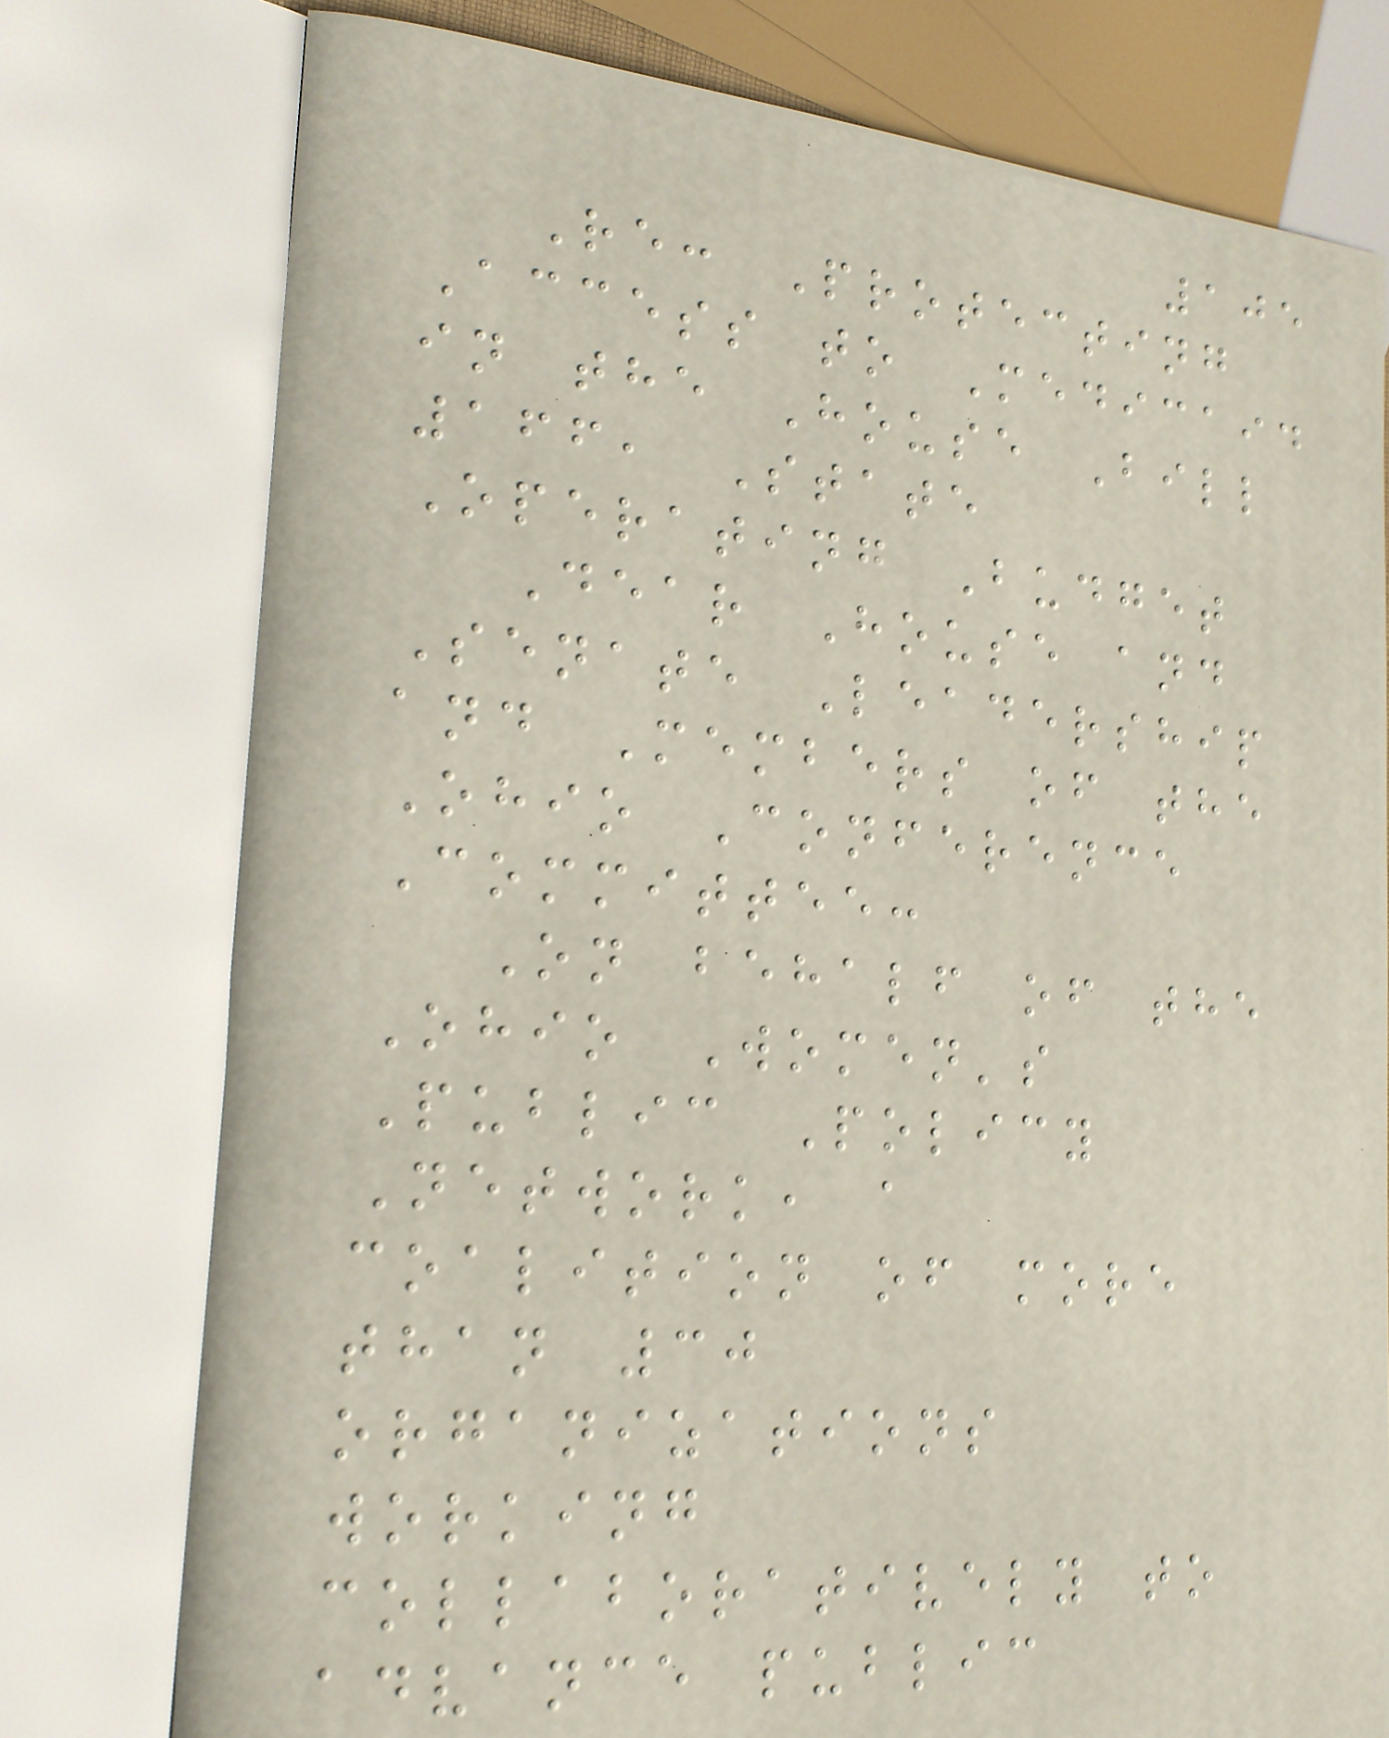105
Re: Protecting
Access to Medicaid
in the House Bill
166, State
Operating Budget
Dear House and
Senate Leadership
and Members of the
Ohio Conference
Committee:
On behalf of the
Ohio Women's
Public Policy
Network, a
coalition of more
than 30
organizations
working
collaboratively to
advance public
